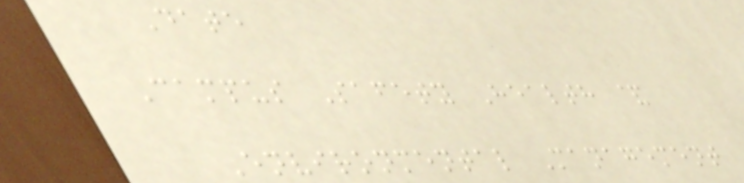Date
Campus Safety Health &
Environmental Management
